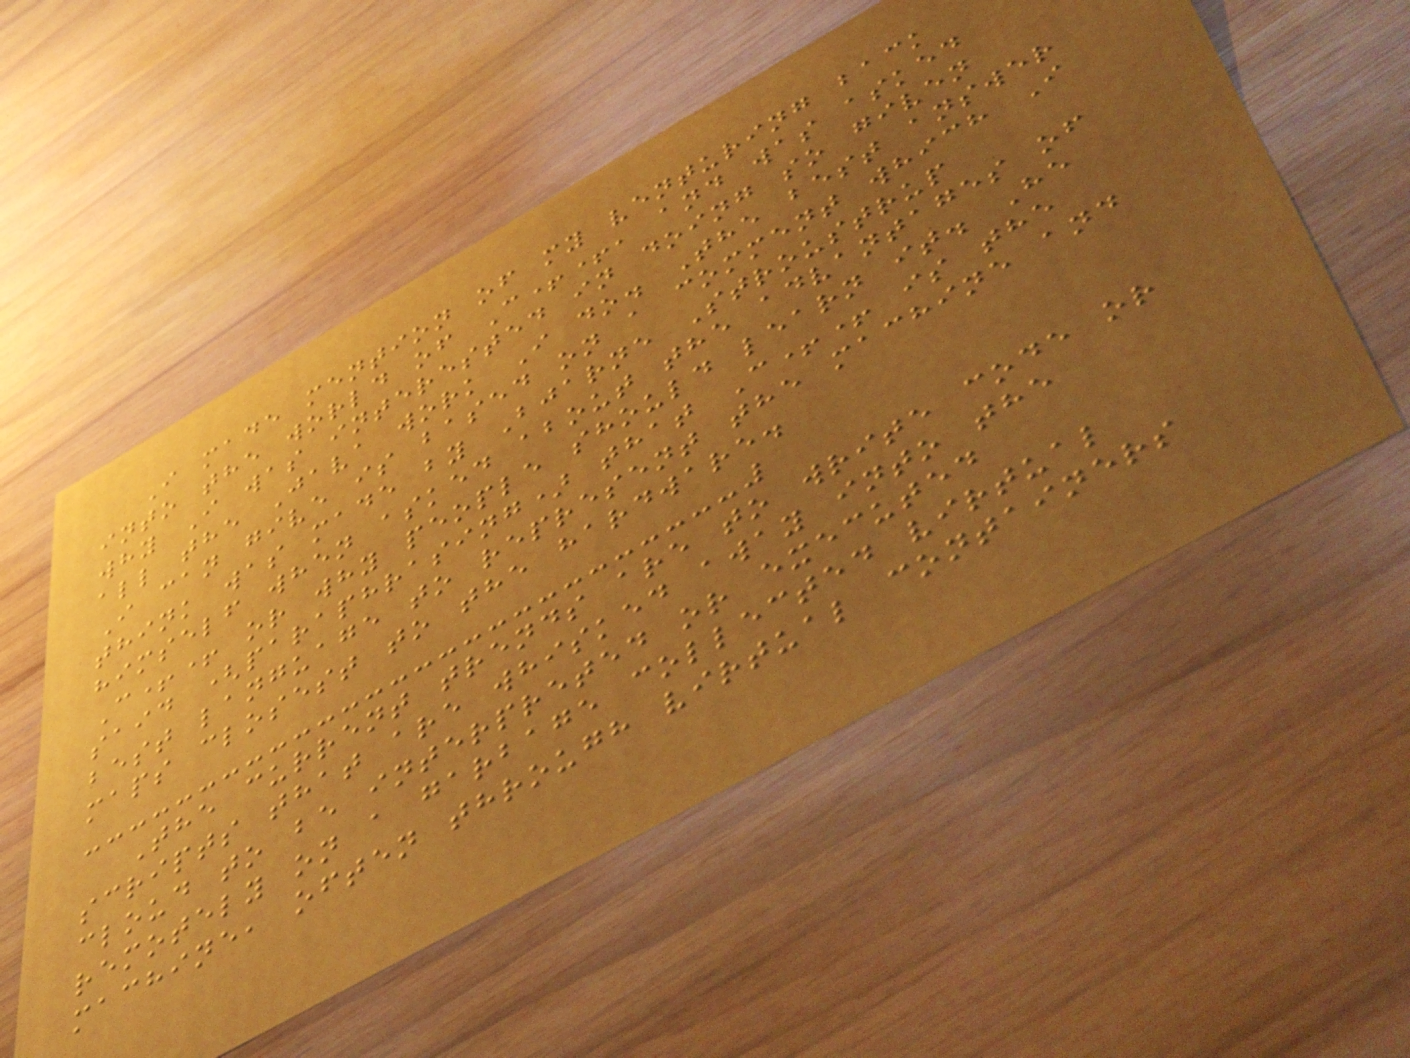I made mention of my venturing back
into the world of C++, and was asked
why I was interested in doing so given
all the Java work I do. The best answer
I can give is based on a comment which I
think was made by Bjarne Stroustrup
himself when asked about the advantages of
C++ or why people should learn it. He
said (paraphrasing) that C++ is the
best language to represent the machine and
maps closest to the hardware.
The current trends are to write code or
scripts that are whisked away into the
cloud to be interpreted or executed
remotely on a garbage collected virtual
machine, often through virtual containers
